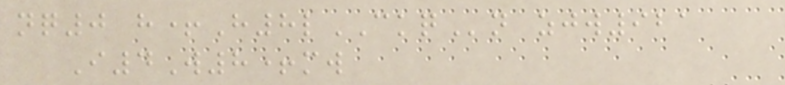nq0 h+H8lCKQn zjw921
I4W8+mw
